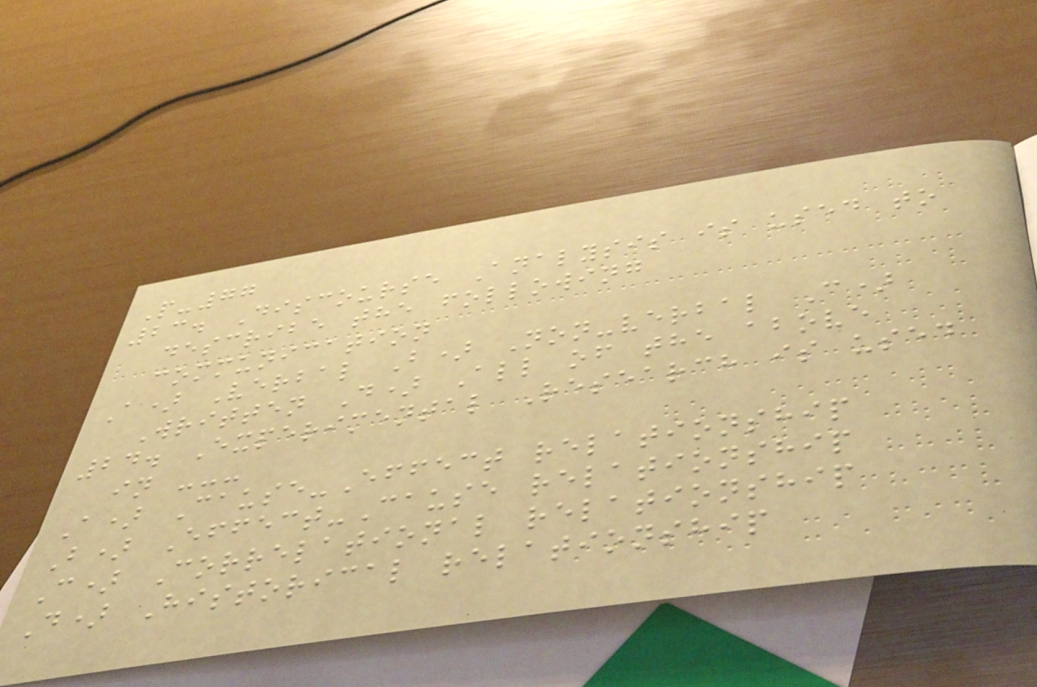P-77
23. Discourse Analysis is used to
describe the following
communication
A) Verbal B) Non-verbal C)
Written D) All of the above
24. Experimental Research is used
in ---
A) Cause-Effect relationship
B) Effect-Cause relationship
C) Correlational relationship
D) Historical relationship
